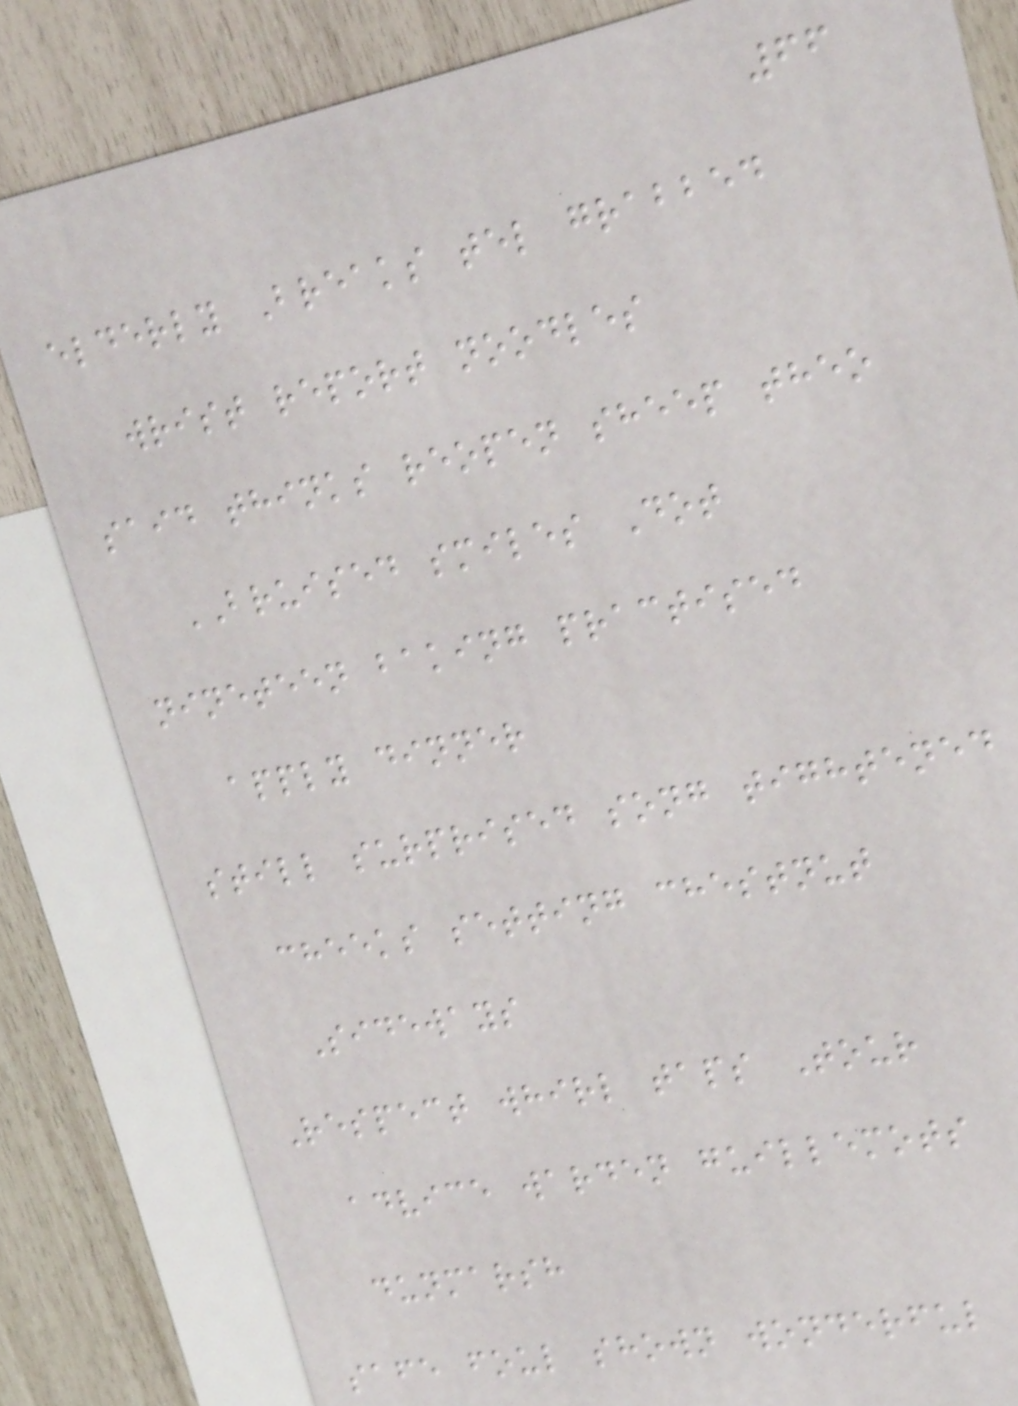66
elderly Breaks tel grabbed
wrist report noodles
said thinks reopen sheep theo
BRUISED smiles Dot
nineteen baking practised
apply dinner
still surprised song tightened
cheeks setting chestnut
Sideways
Respect whirl taps Tour
advice warden guillemots
dunmarsh
safe foul shown wonderful
